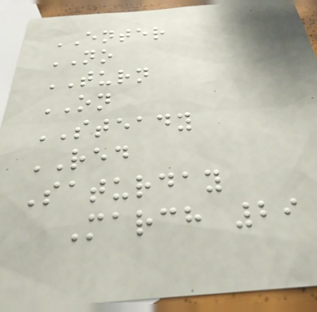ENTER
NO
TURN
ON
STEADY
RED
Saturday
March 29
